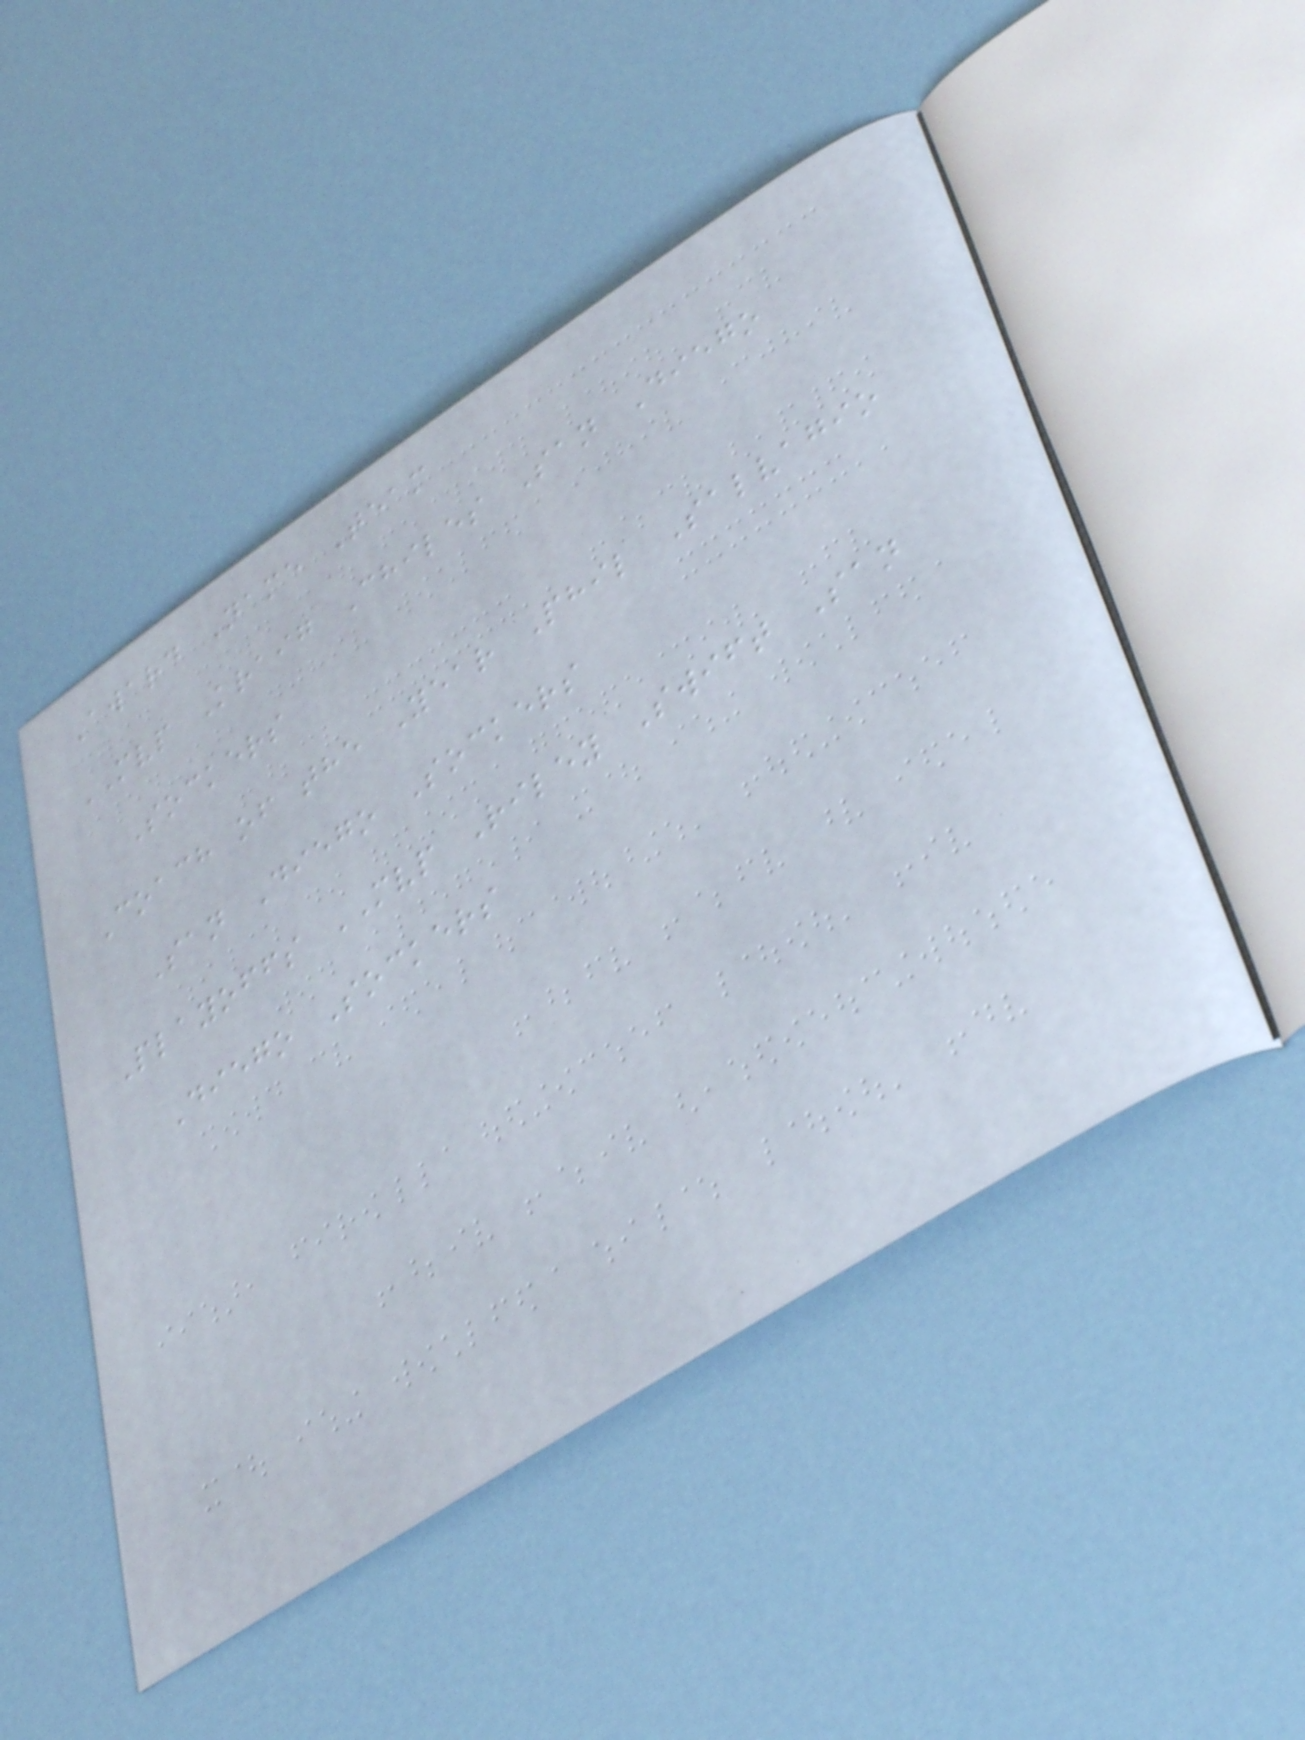Award Name Team
MVP Kraig Chiles San Diego
Sockers
Coach of the Year Phil Salvagio
San Diego Sockers
Playoffs MVP Riley Swift San
Diego Sockers
